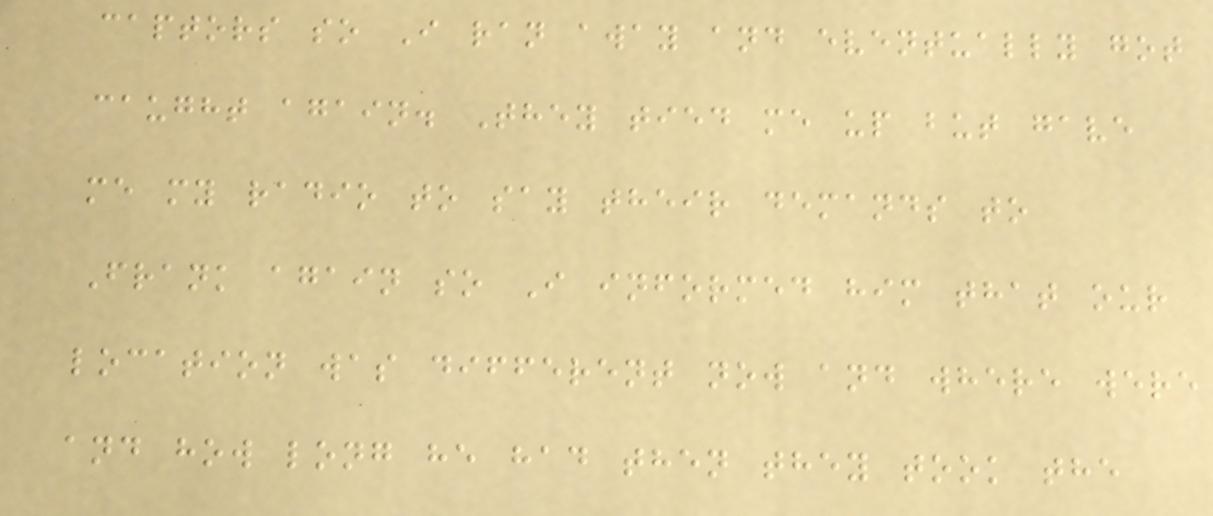captors so I ran away and eventually got
caught again. They tied me up but gave
me my radio to say their demands to
Frank again so I informed him that our
location was different now and where were
and how long he had then they took the
